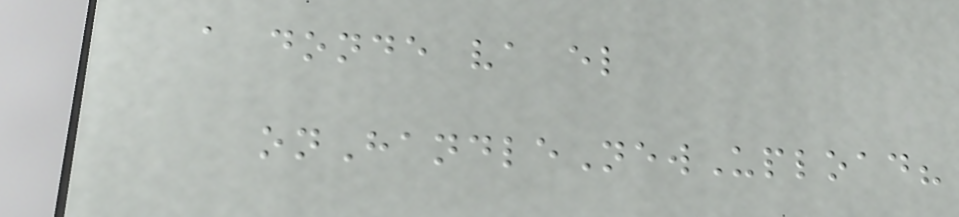a donde va el
onHandleNewUpload?
